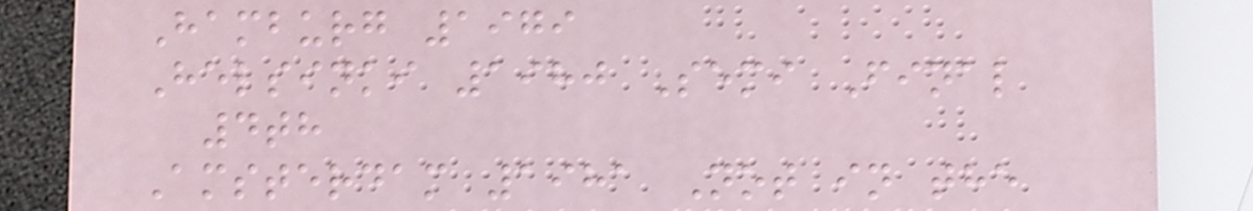Hamburg 1979
Helsinki 1980 Semi Final
4th
Amsterdam 1981 Not in the
